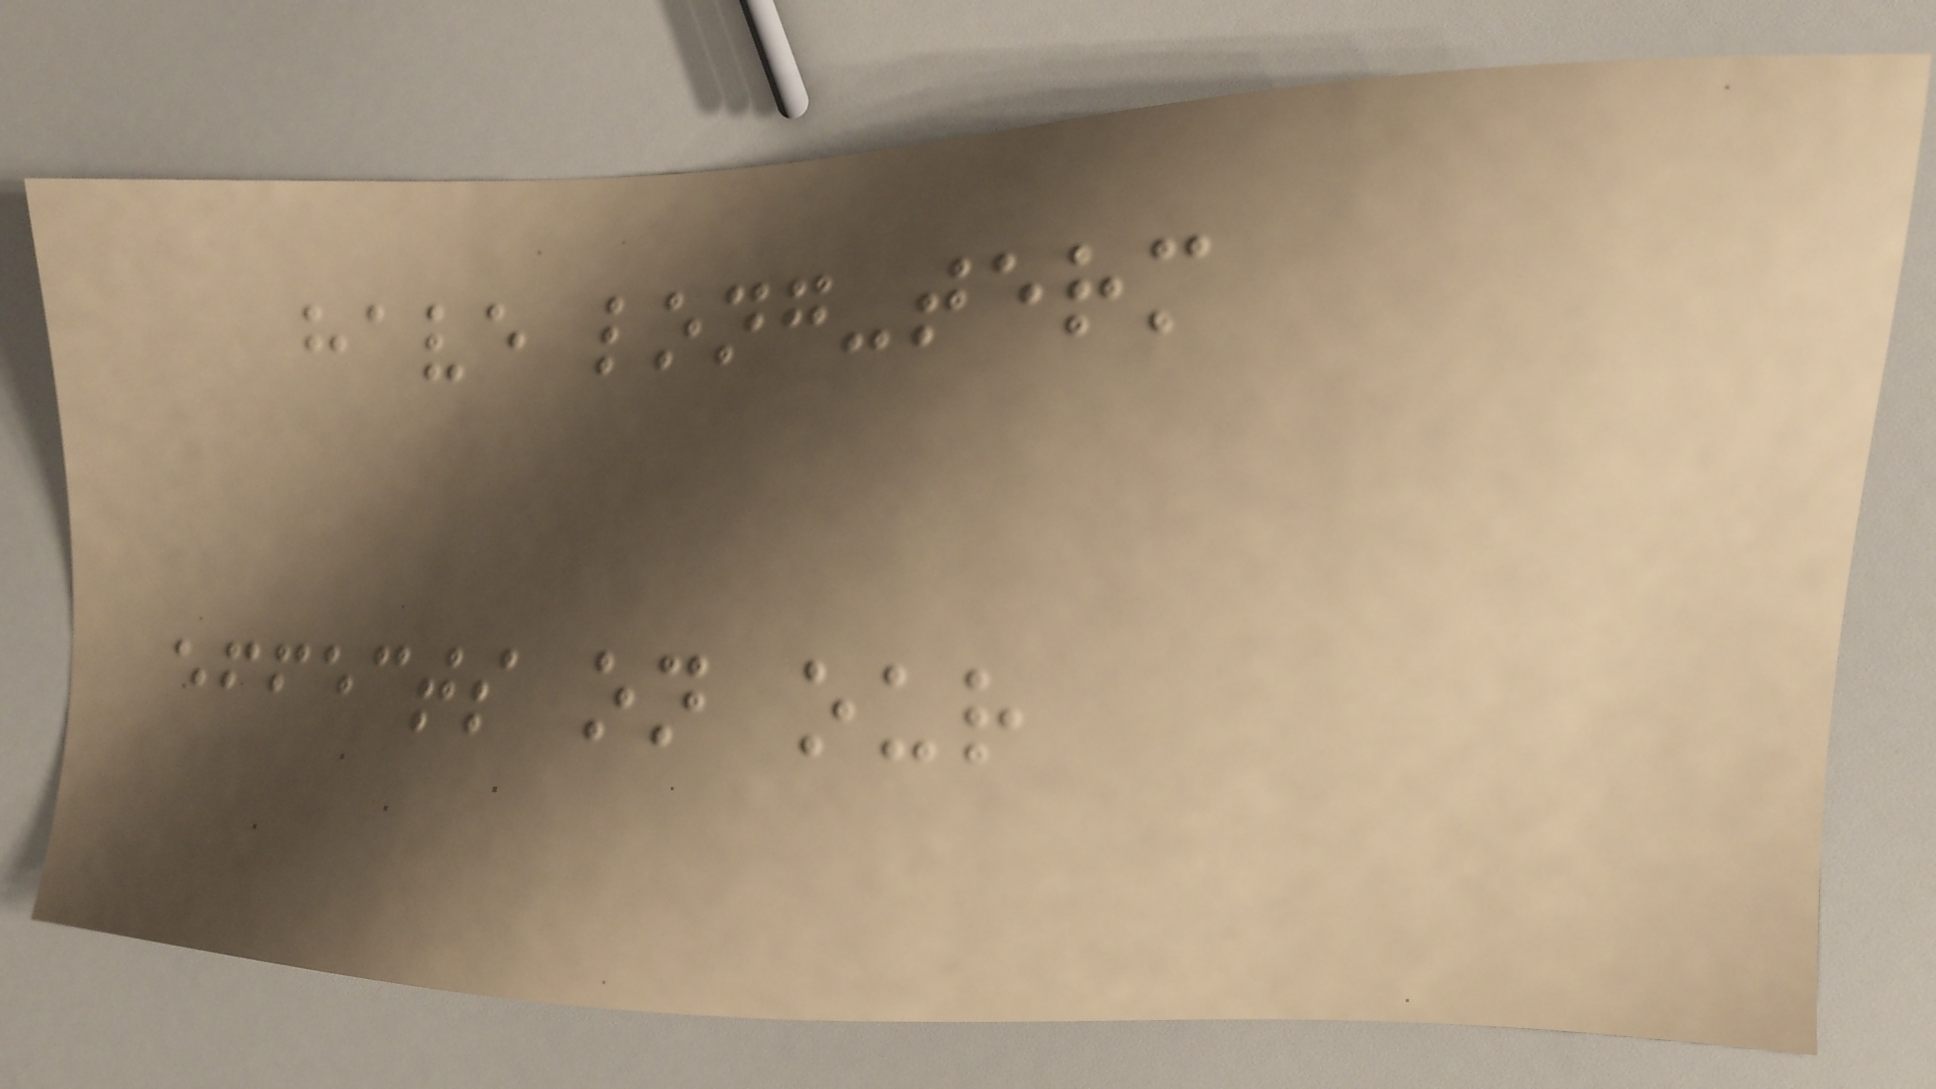have long-term
effects on our
